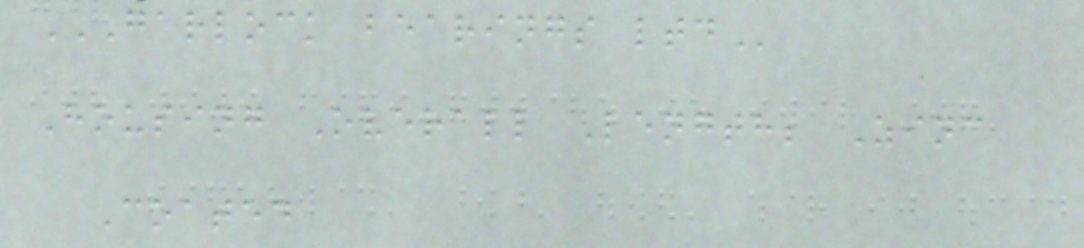GARLOCK BEARINGS LTD
Housing Overall Length; Zinc
Coated
